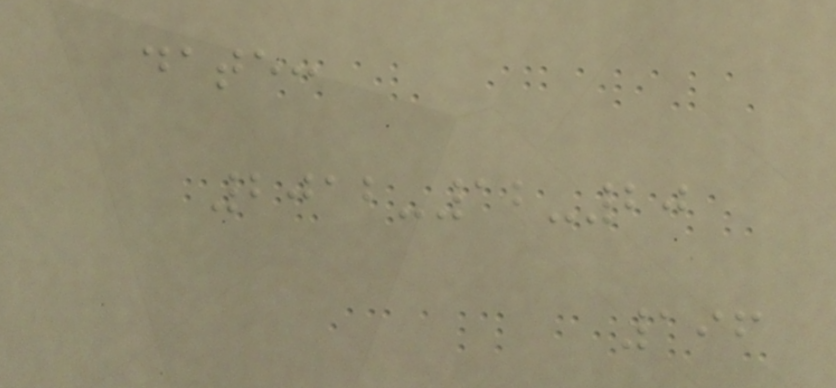date:
2012-12-20
196
